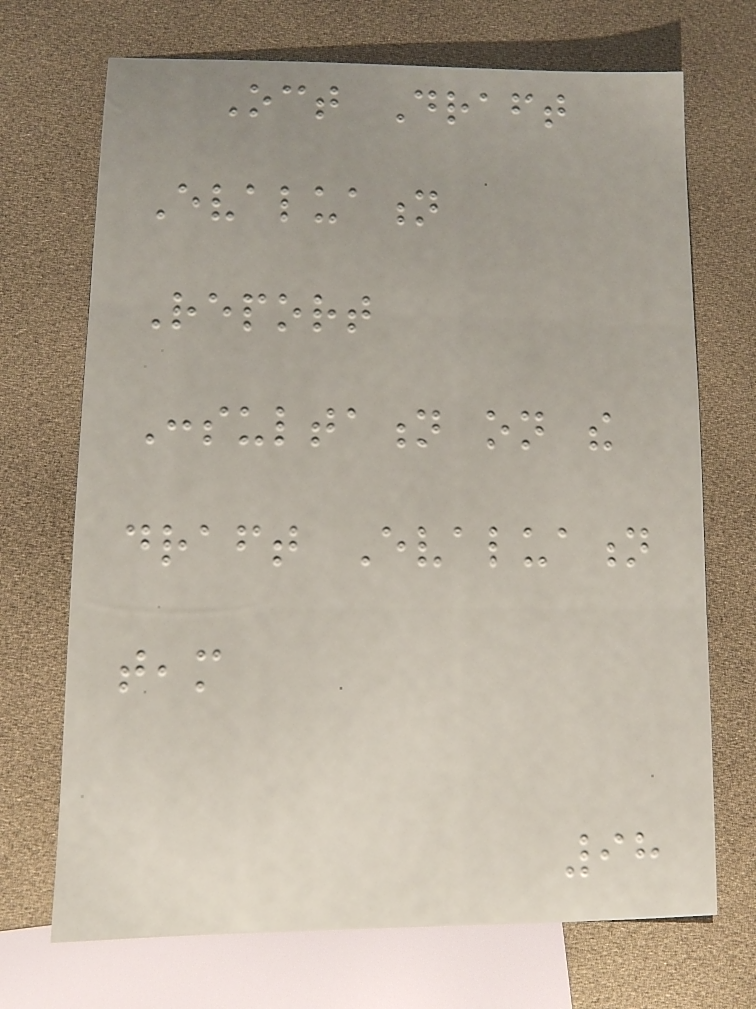Oct Draft
Evaluation
Report
Consultation on the
draft Evaluation
team
98
